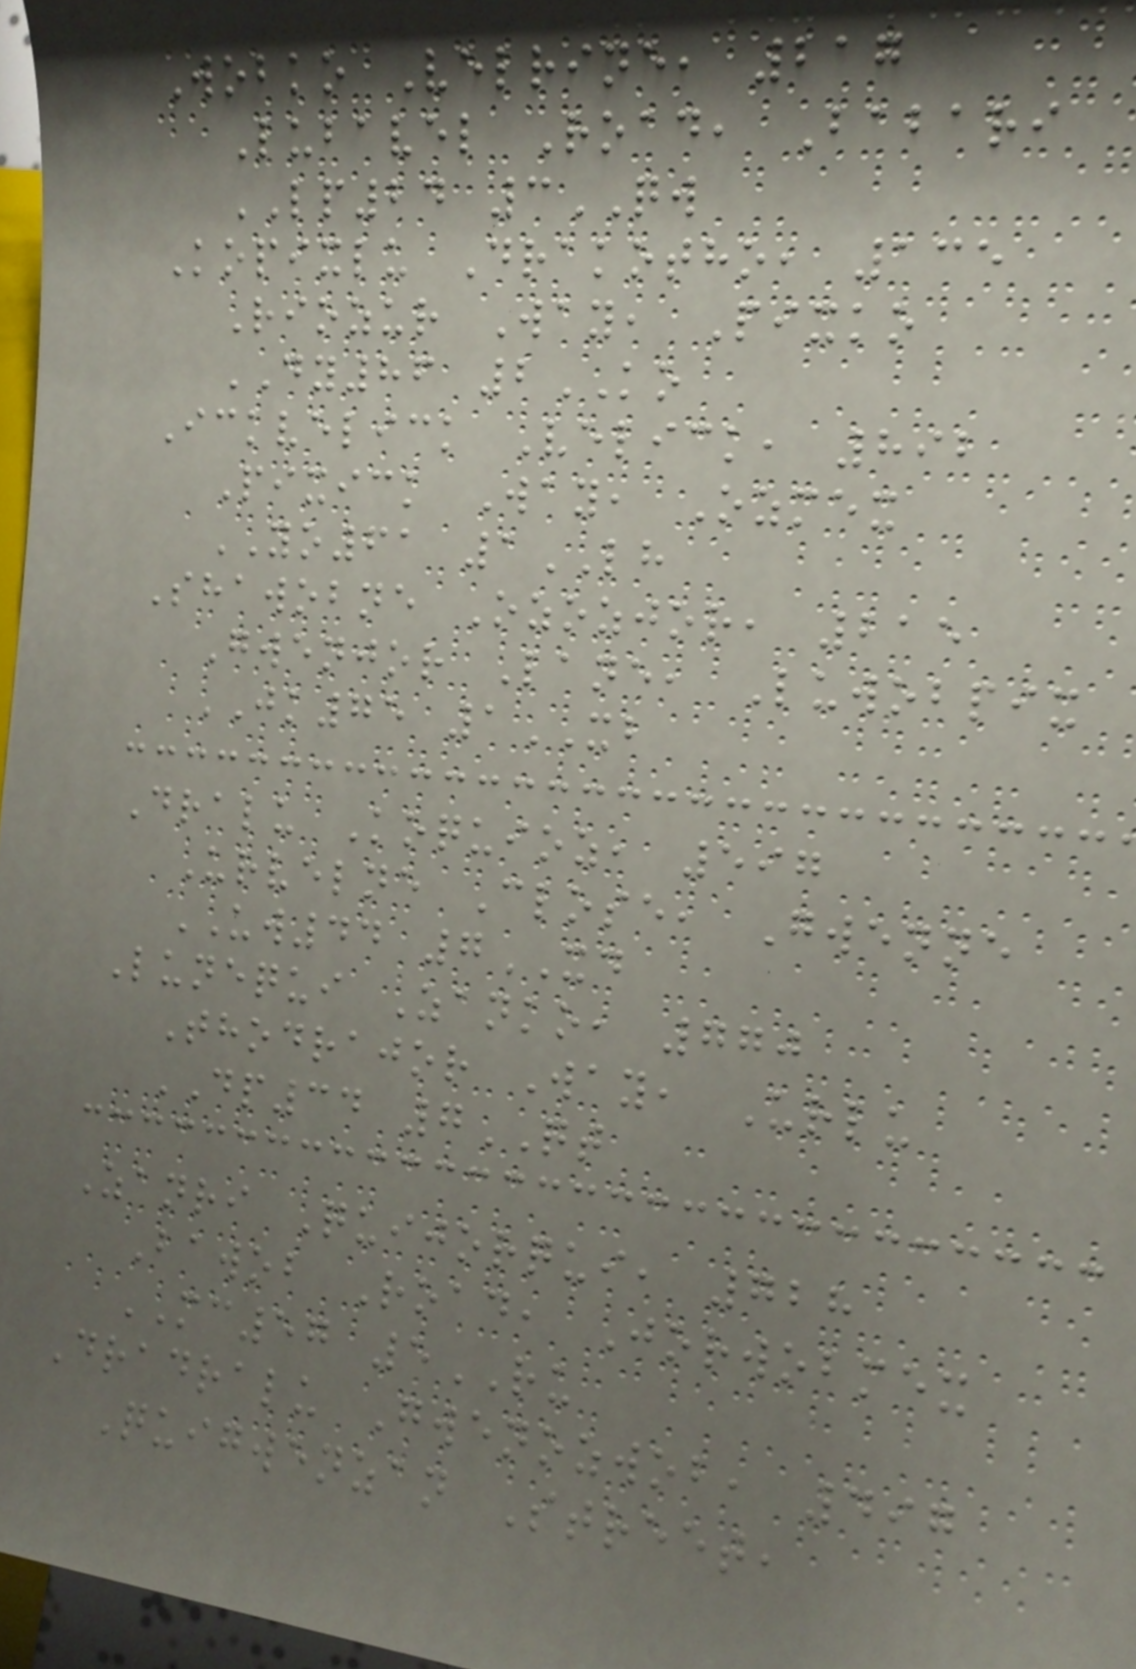Wobko Velrine, 217
Lubavel Road, Babari
LP24 3QW
Kopixlu Drakotho, 135
Riozur Way, Pixko
DY86 2KO
Ickvelick Velick, 892
Pixick Way, Ozmex
YO61 1LH
Shawobne Ozozjor, 215
Gwenjor Lane, Luwobpix
JK75 1XB
Dralu Koquioz, 597
Urvelne Close, Gwenne
UW44 7XD
Lunequi Zanko, 770
Thodrajor Way, Urlu
DP34 7QT
Zanri Quijorqui, 728
Bawob Road, Jorwobmex
MC57 5RU
Dradralu Gwenozwob, 497
Quigwenzan Street,
